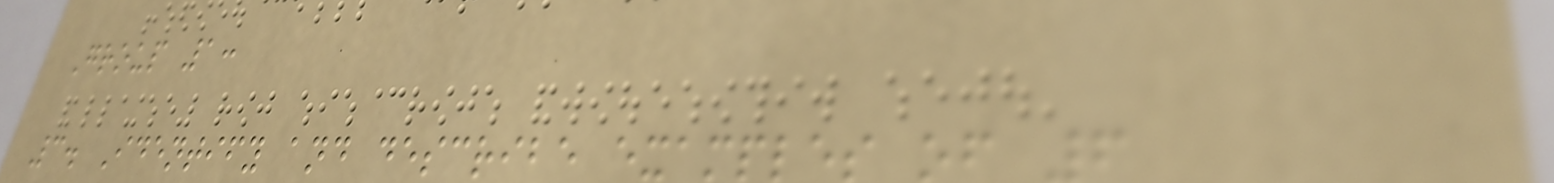Group 1:
3. Identify and describe examples of 6
